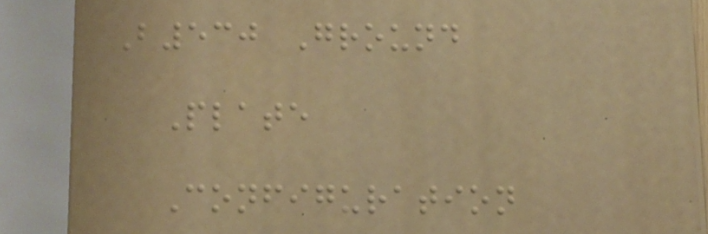B530 Ground
Plate
Configuration
